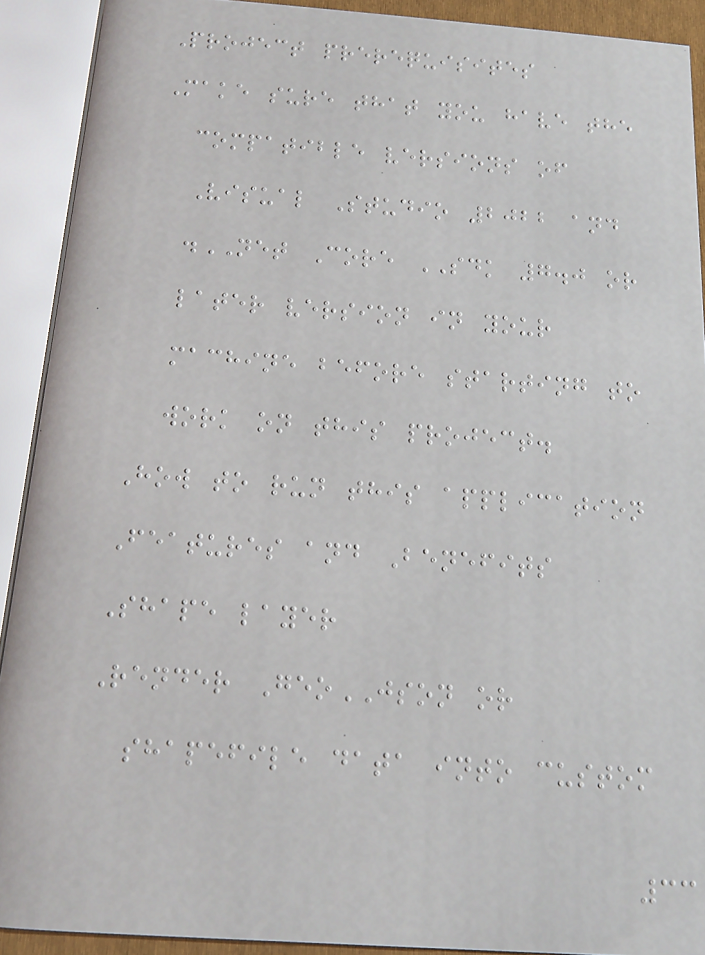Project prerequisites
Make sure that you have the
compatible versions of
Visual Studio 2022 and
.NET Core SDK 7.0 or
later version in your
machine before starting to
work on this project.
How to run this application
Features and Benefits
Shape layer
Render GeoJSON or
shapefile data into custom
33
